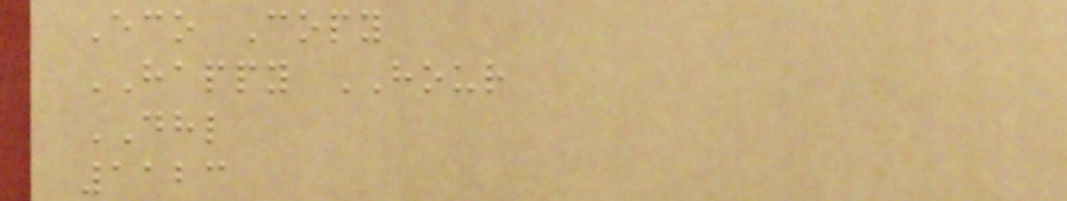Eco Copy
HAPPY HOUR
DHL
1123
